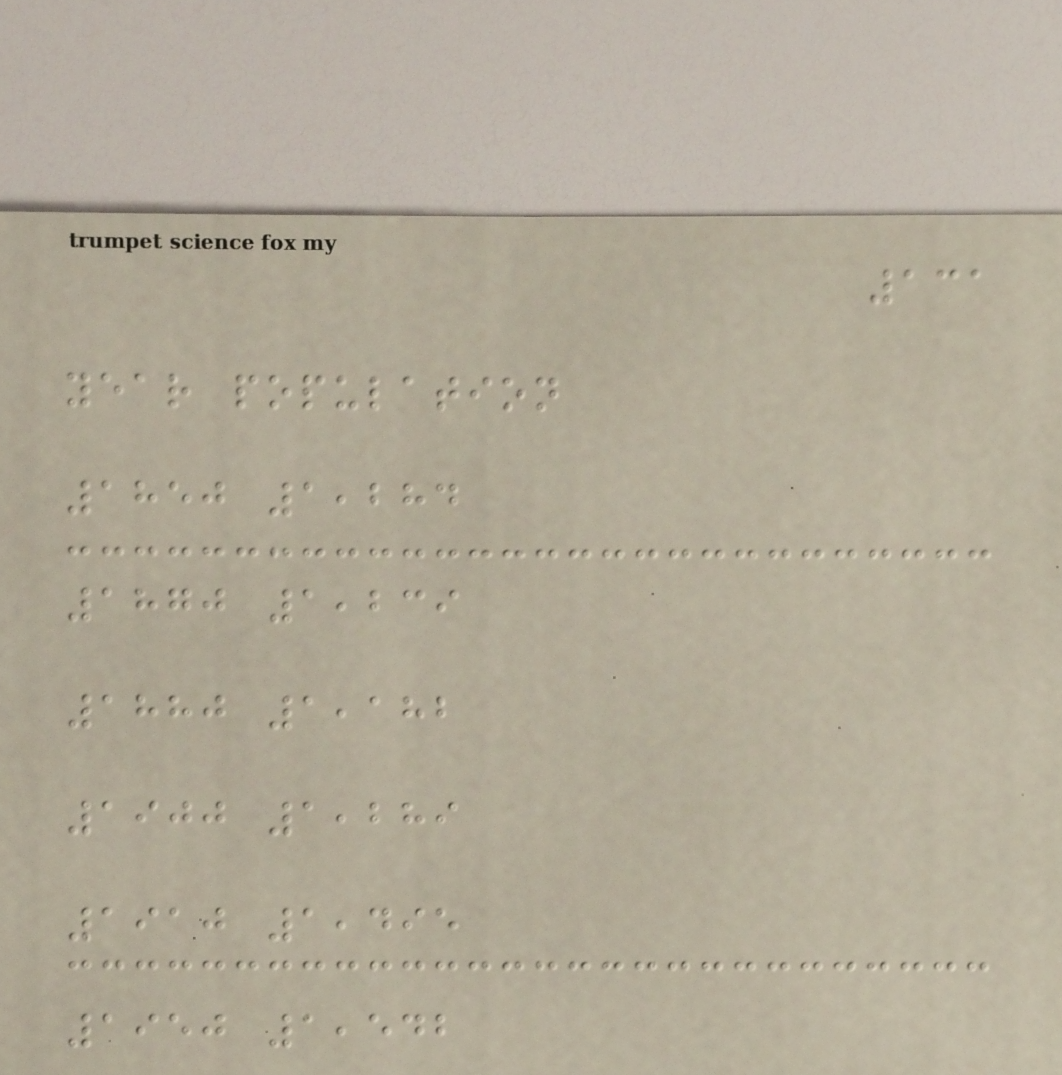131
year population
1850 1,284
1870 1,239
1880 1,182
1900 1,289
1910 1,495
1950 1,542
